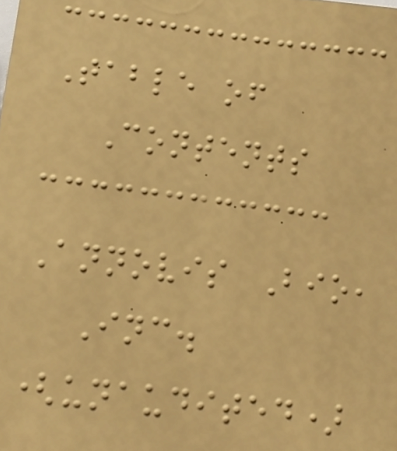Table of
Contents
Annovis Bio,
Inc.
(unaudited)
